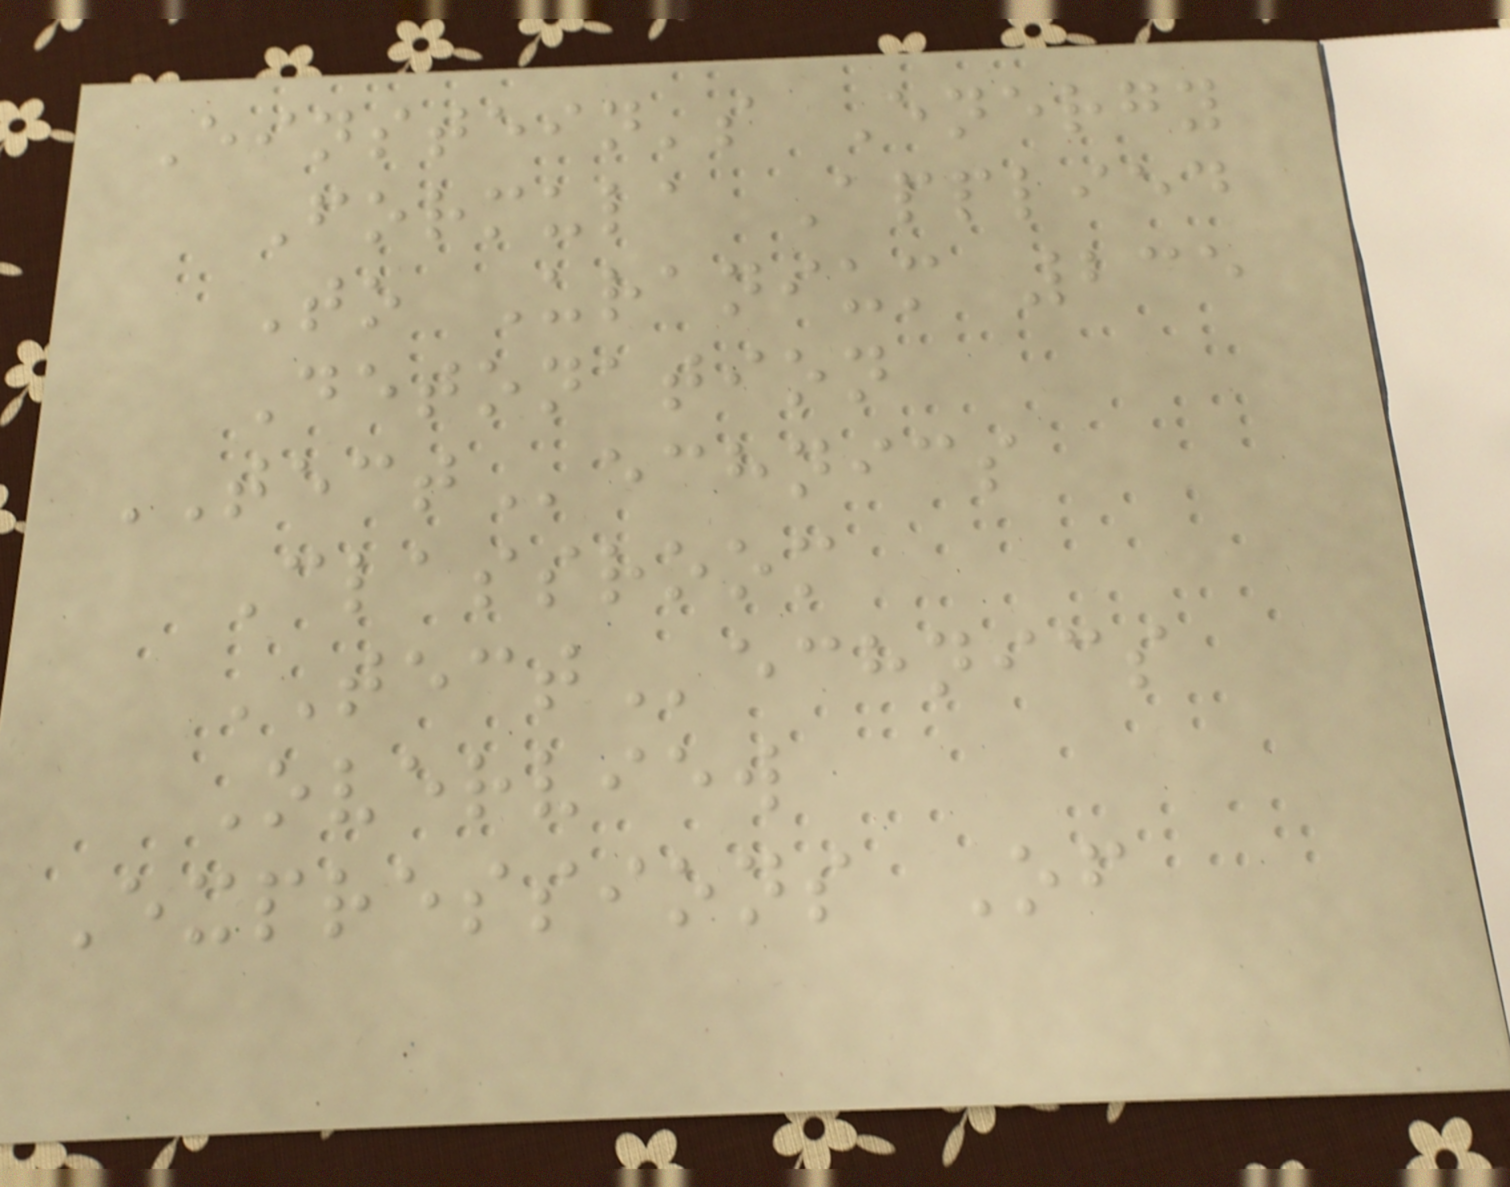Einstein's Energy
Formula Applied
To Uranium 235
Detonation
TECTechnics
Classroom
TECTechnics
Overview
Expressions Of
